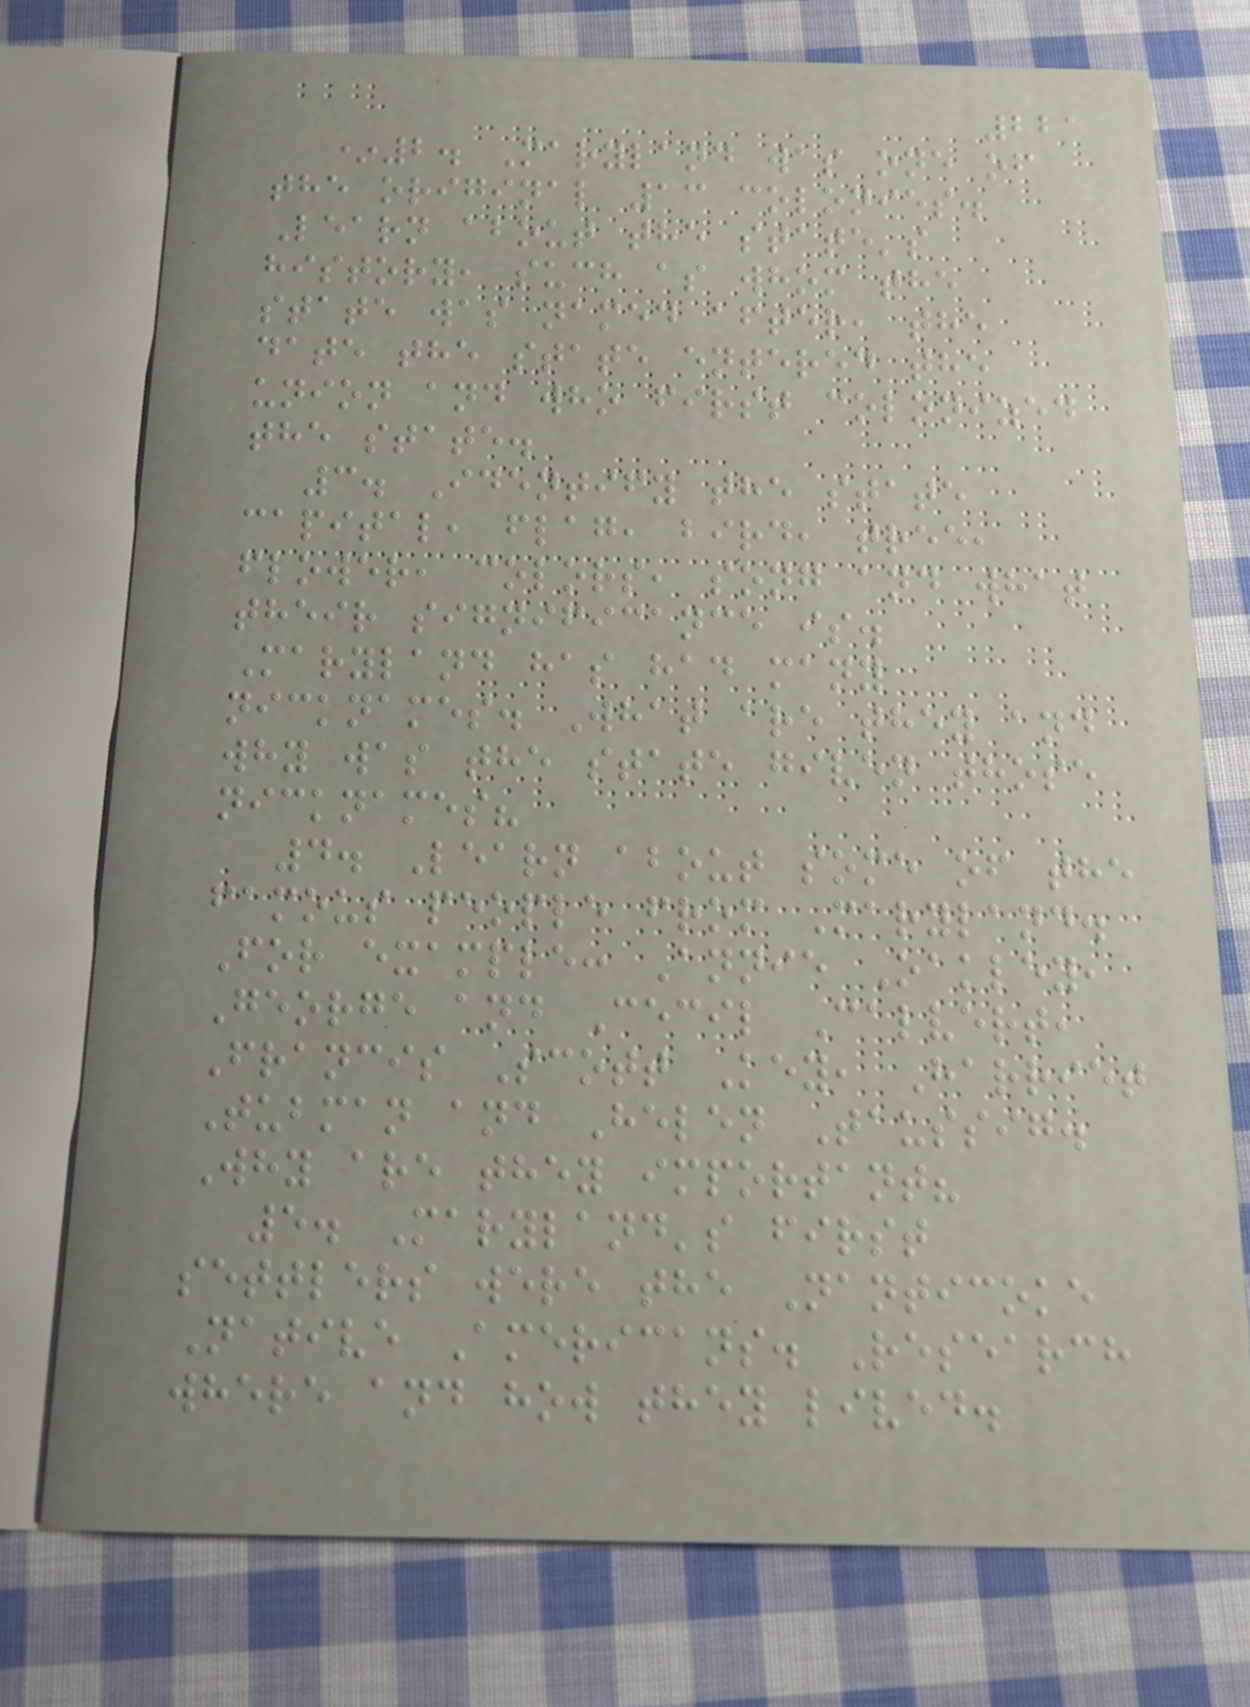221
*2. Maryland was one of
the original 13 colonies.
Learn about the state's
history, such as whom the
state was named after, the
date the state entered the
union and who first colonized
the state.
3. Identify the state
capital, flag, bird, tree,
flower, colors, song and what
their significance is.
Maryland has had many
nicknames. What are they and
why was the state given those
nicknames?
4. Learn about some of the
famous people from Maryland.
For example: Annie Oakley,
George and Cecil Calvert,
Francis Scott Key, Harriet
Tubman and Helen Taussig.
Why are they important?
5. Maryland's first
settlers were the Nanticoke
Native Americans. Research
where and how they lived.
